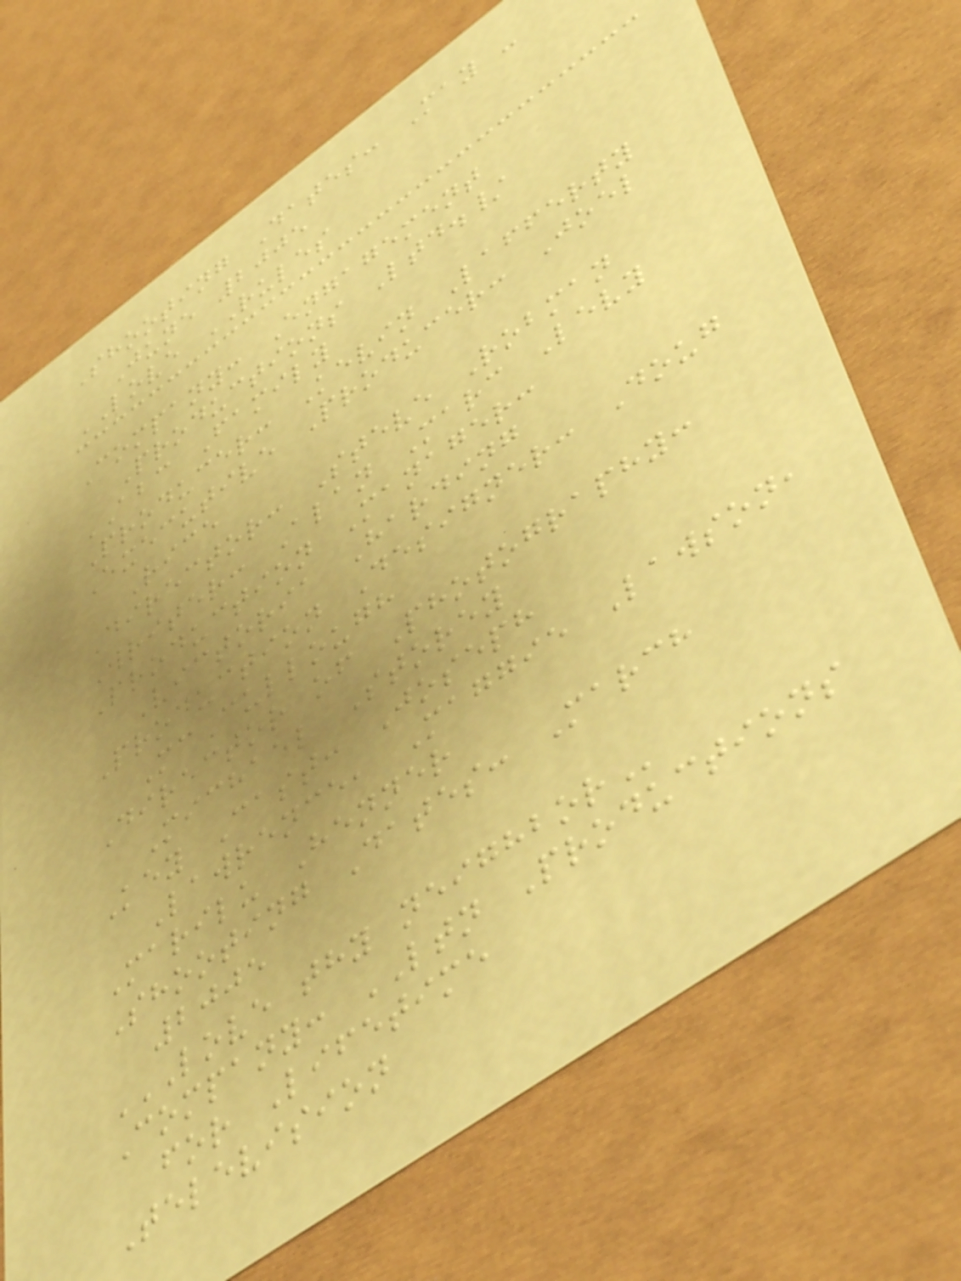Shooting Dates: May -
June 2005
LOVE RULES
Company: Engagement
Productions Ltd./
ABC Family
Producer: Kevin Lafferty
Executive Producer: Joel
Rice
Director: Steve Robman
Writer: Alan Marc Levy
Production Manager:
Victoria Harding
Production Designer: Doug
McCullough
Director of Photography:
Michael Storey
Key Cast: Joseph
Lawrence, Maggie Lawson,
Marilu Henner
Shooting Dates: March
2005
LOVE THY NEIGHBOR
Company: LTN Productions
for Lifetime
Television
